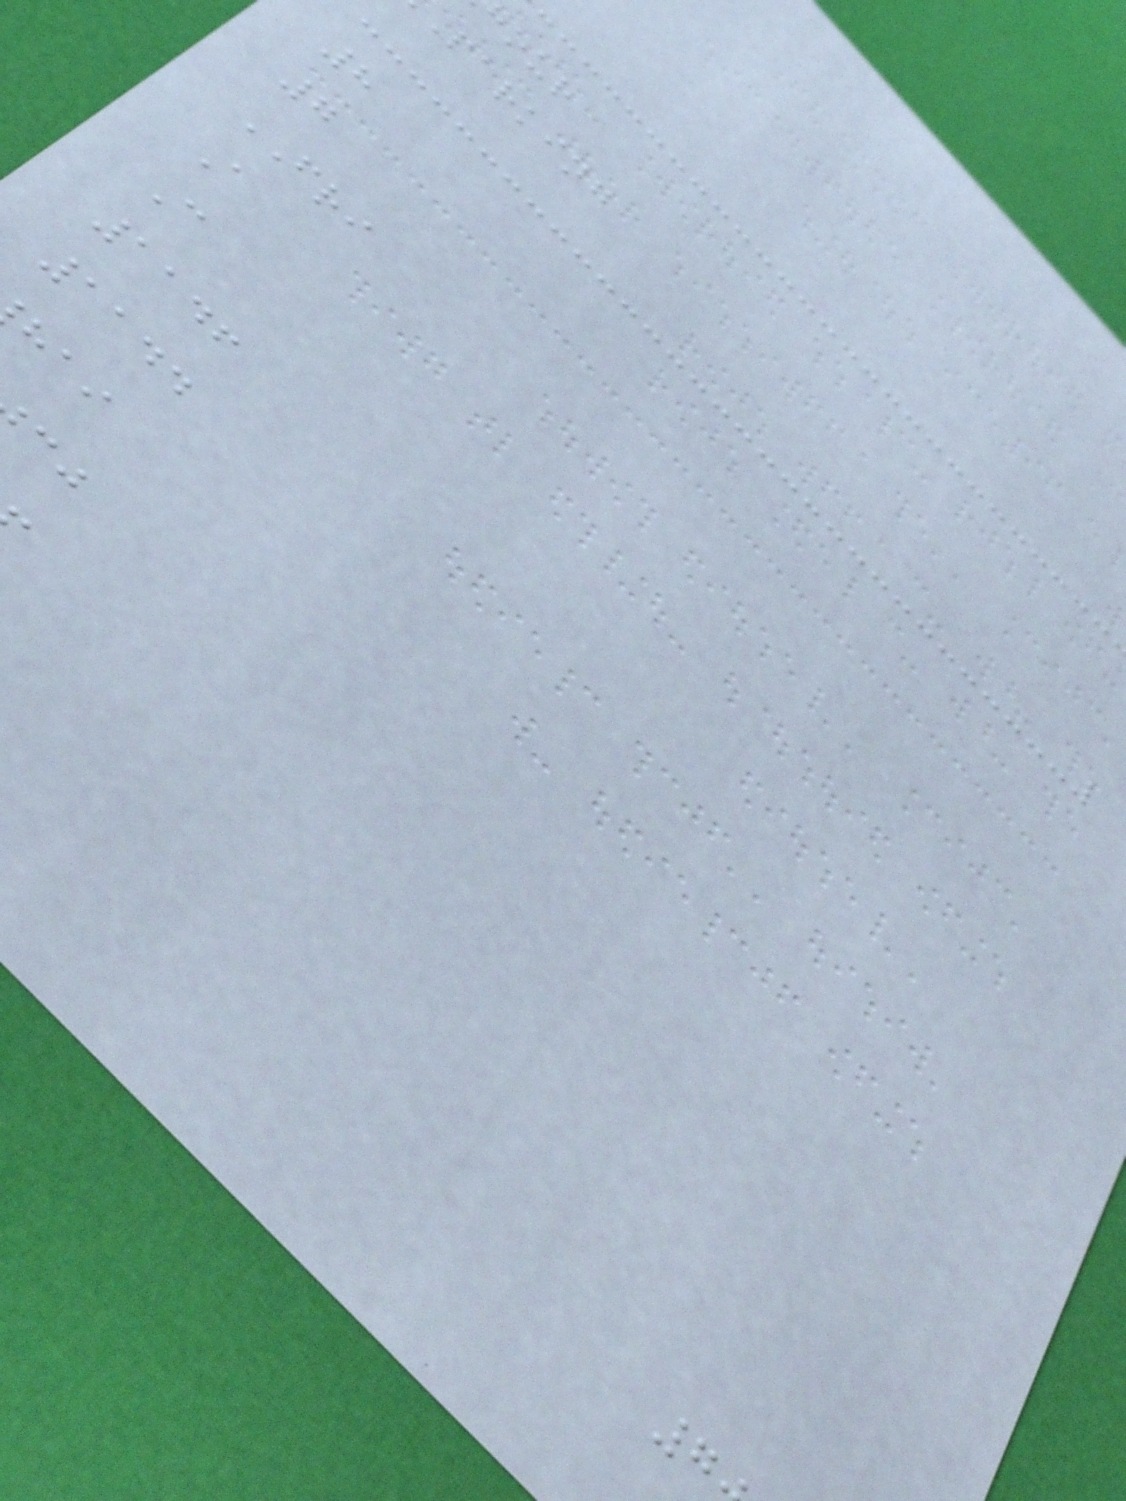hour
parking
8
7
FRI
A
C
1146
1144
